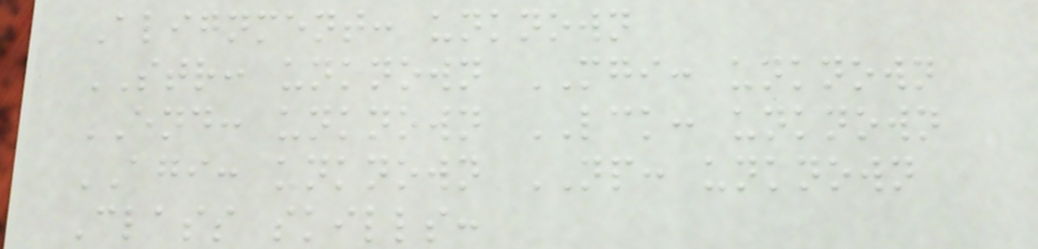Alignment: unknown
STR: unknown MGI: unknown
END: unknown LCK: unknown
AGI: unknown NP: unknown
Class skills:
